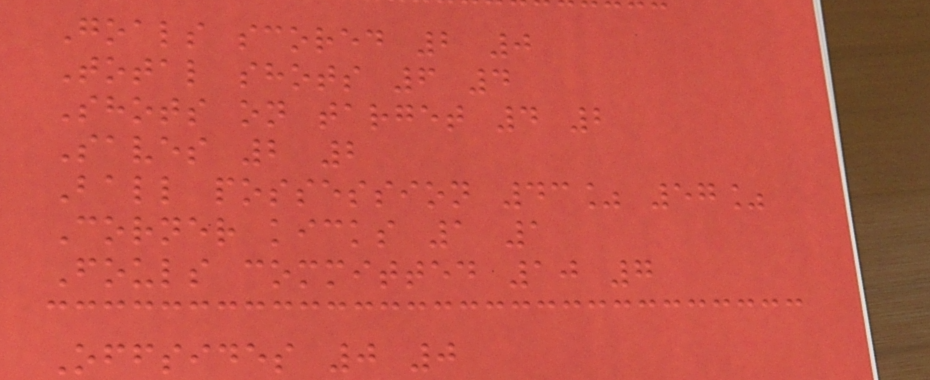Goals scored 2 0
Total shots 6 4
Shots on target 4 2
Saves 2 2
Ball possession 43% 57%
Corner kicks 1 1
Fouls committed 10 7
Offsides 0 0
